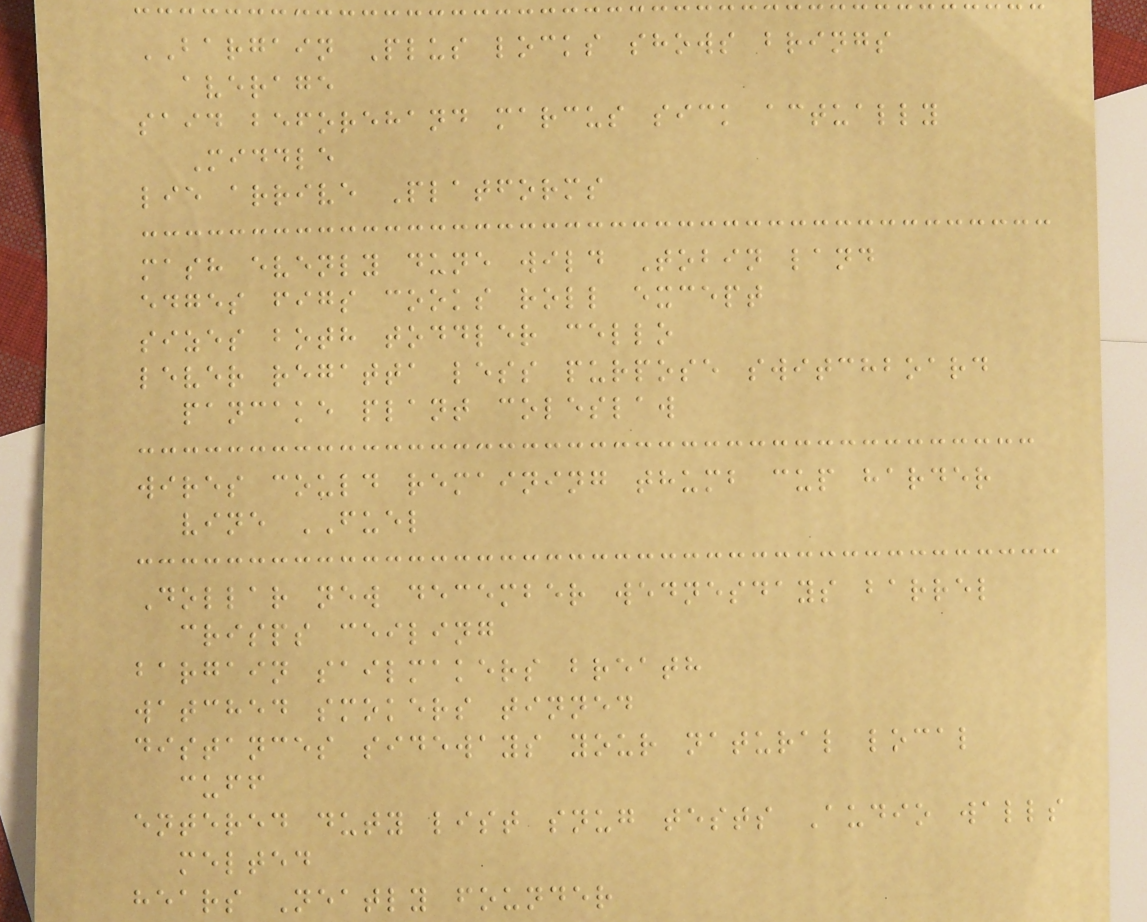BARGAIN Plus locks shows brings
average
said beforehand marcus sick actually
Middle
lie arrive Platforms
mash evenly dune wild Tobin land
edges figs cooks roll except
sizes both toddler cello
lever regatta less purpose switchboard
pancake plant coleslaw
wires could remaining thumb cup harder
vine FUEL
Dollar new december wednesdays barrel
crisps ceiling
bargain sailmakers breath
watched smokers tinned
distances sideways your natural local
cuff
entered duty list snug tests Audio walls
melted
hears Neatly founder
